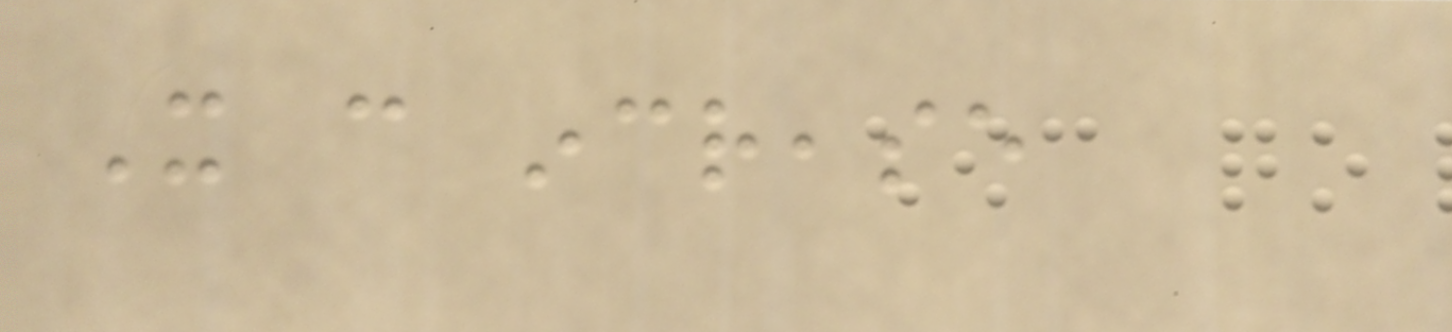It can increase
